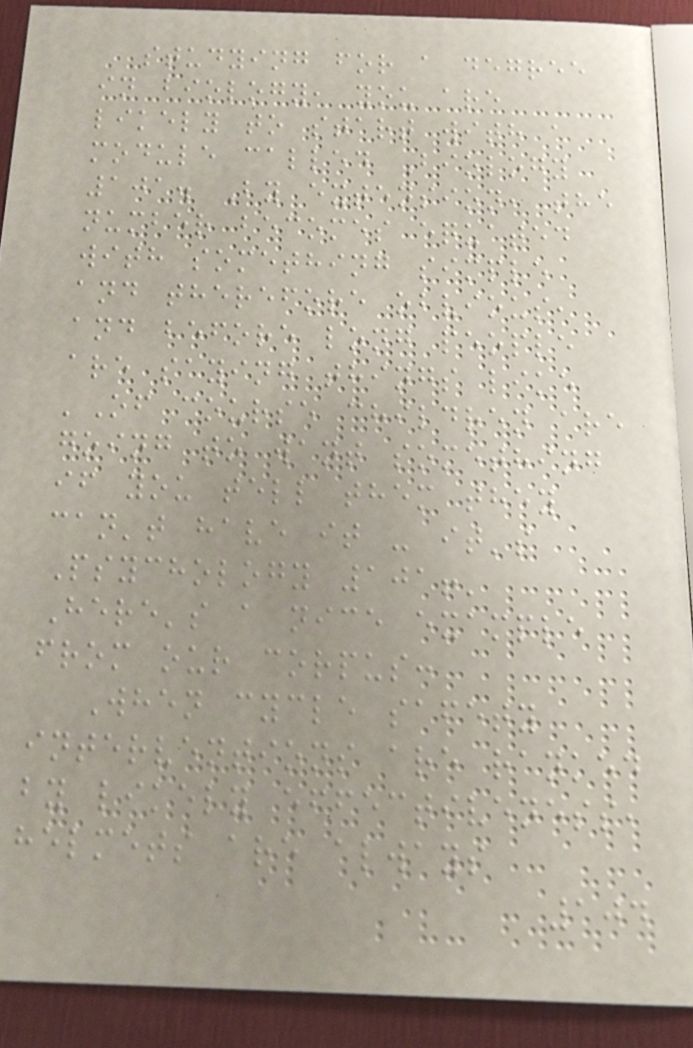studying for a degree
in biology, you are
likely to start with a
module called Biology
101. By extension, the
number becomes equated
with something simple
and therefore obvious,
and before long people
are saying things like
'Of course children are
going to want something
if you tell them they
can't have it - it's
Psychology 101!'
Here's a nice example
from our corpus:
When cycle safety
interventions are ranked
by likely effectiveness,
helmets are always
104
